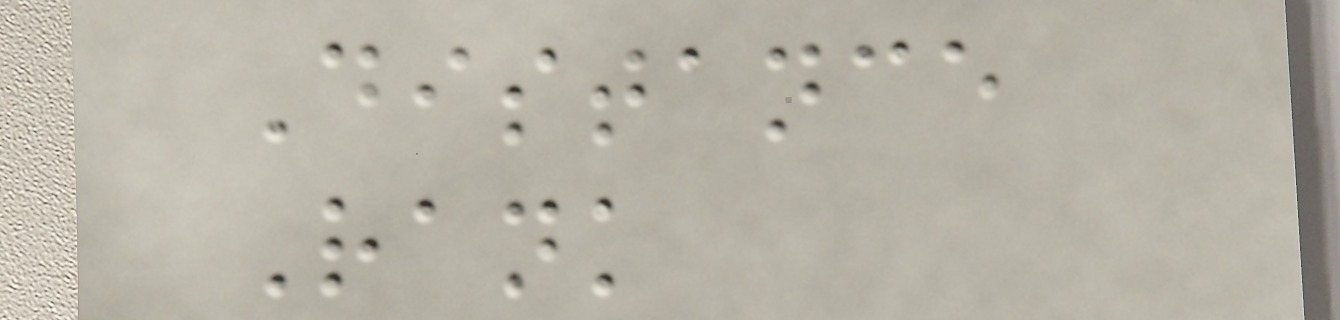Distance
Rank
